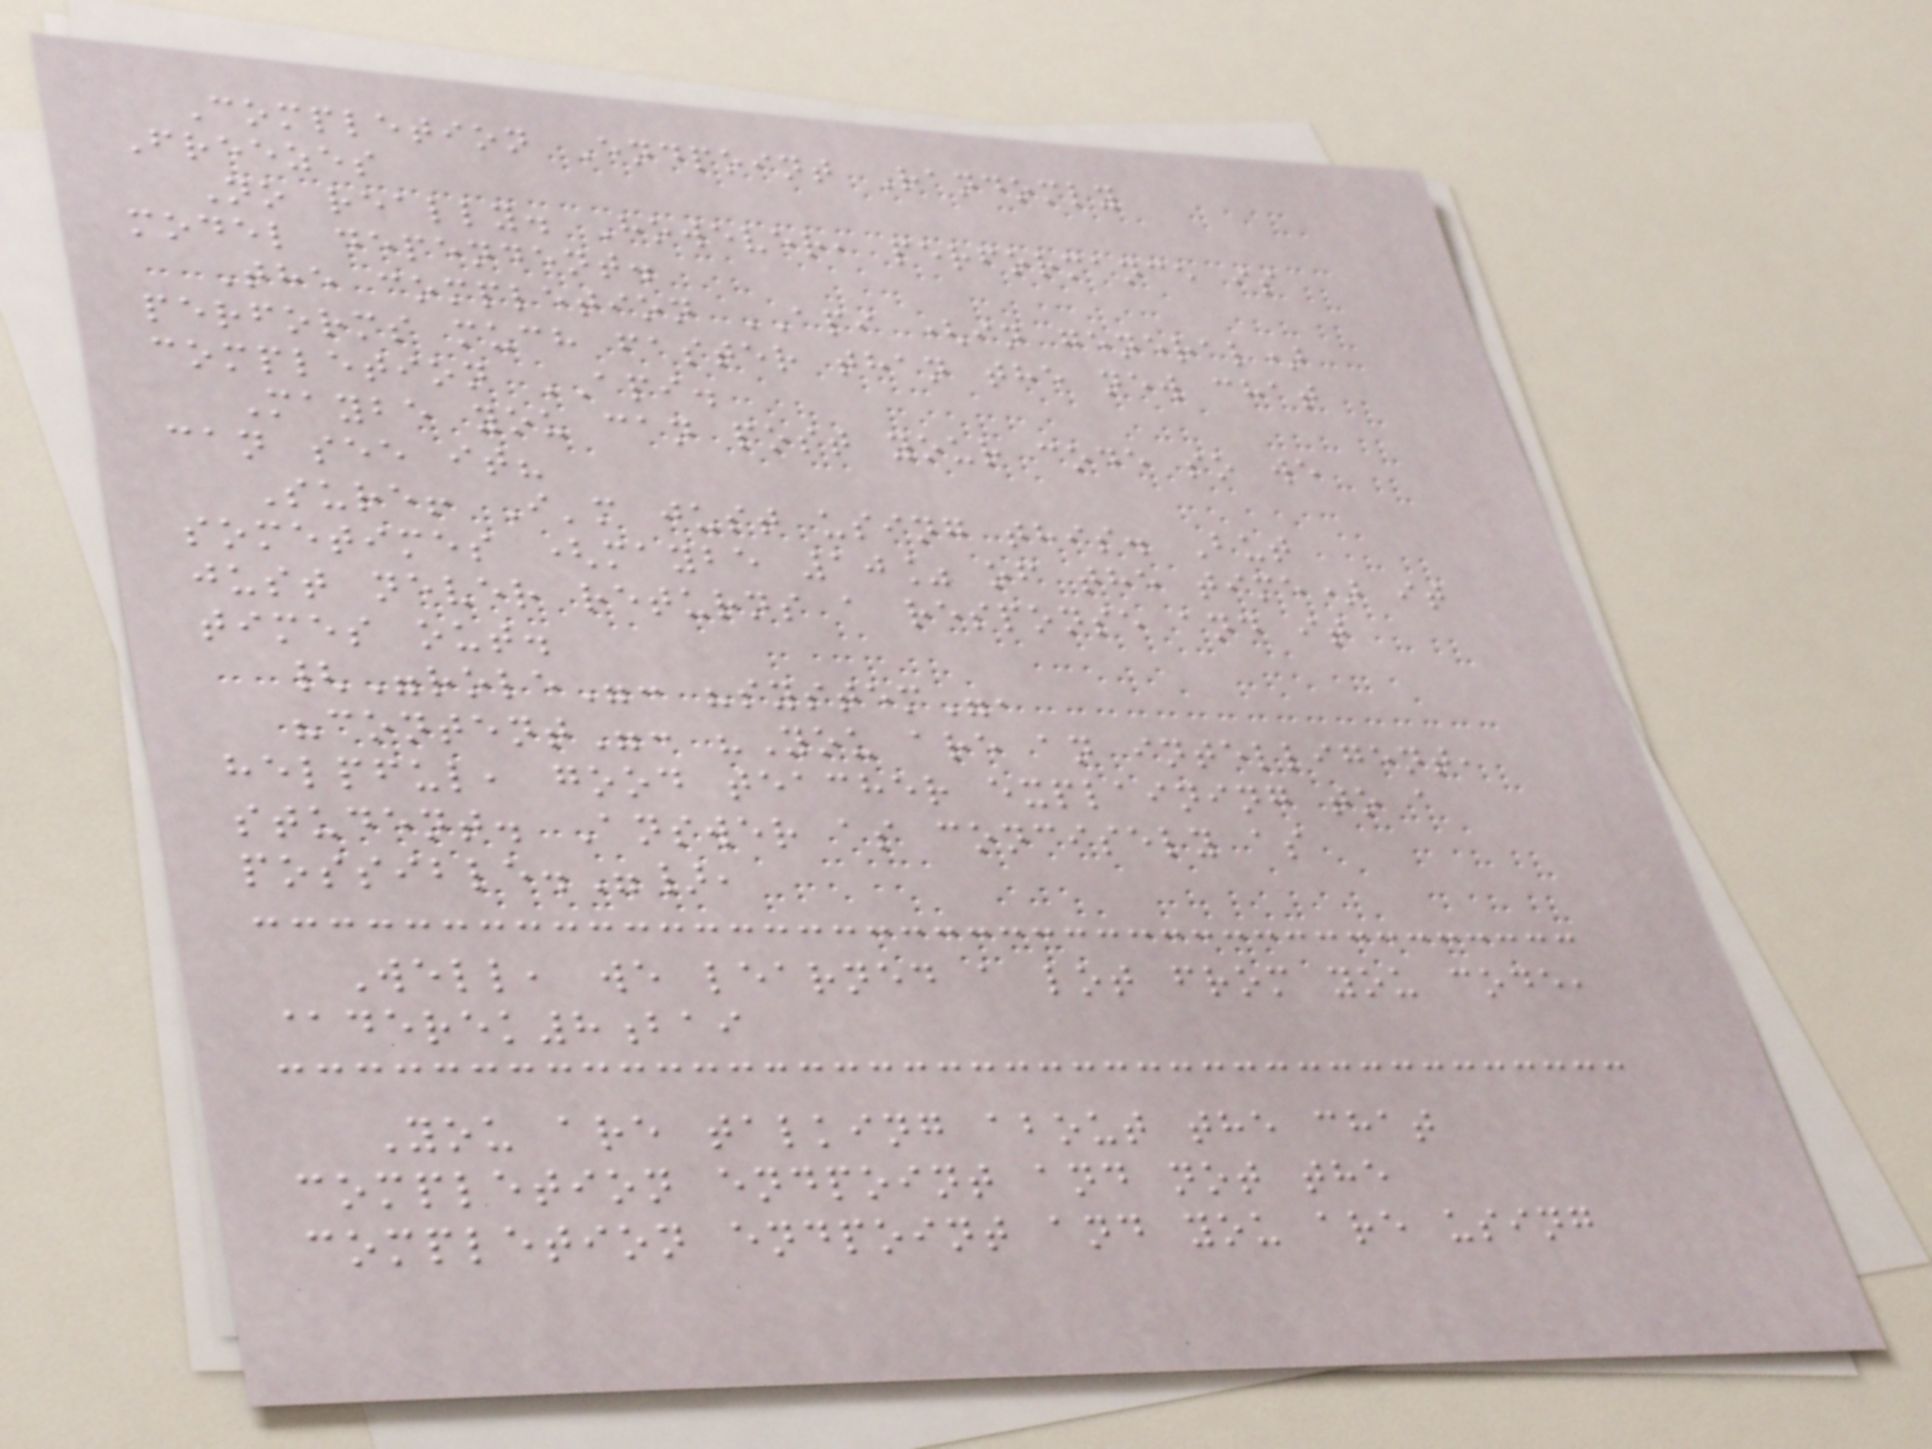Completion Endpoint Randomly
Freezes
No really. However, performance is
model dependent.
The completion API (in general)
performs much faster than the new chat
completion API.
Maybe you can post your code so we
can see it?
Sure! I'm just using this. But
sometimes (maybe 10% of the time) it
just never returns a response and it
times out.
{"role": "system",
"content": "You are an intelligent,
helpful, good teacher explaining to a
student. Answer as concisely as
possible."},
Well, we learned a lot from you code,
@derek8bai
You are talking about the chat
completion endpoint and not the
completion endpoint and you are using
